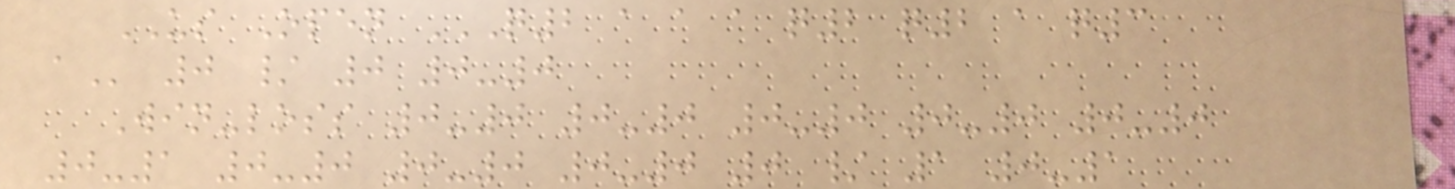US Open Q2 A A A Q2 Q2 A Q3
A 0 / 0 0-0
Win-loss 0-0 0-0 0-0 0-0 0-0
0-1 0-0 0-0 0-0 0 / 1 0-1
